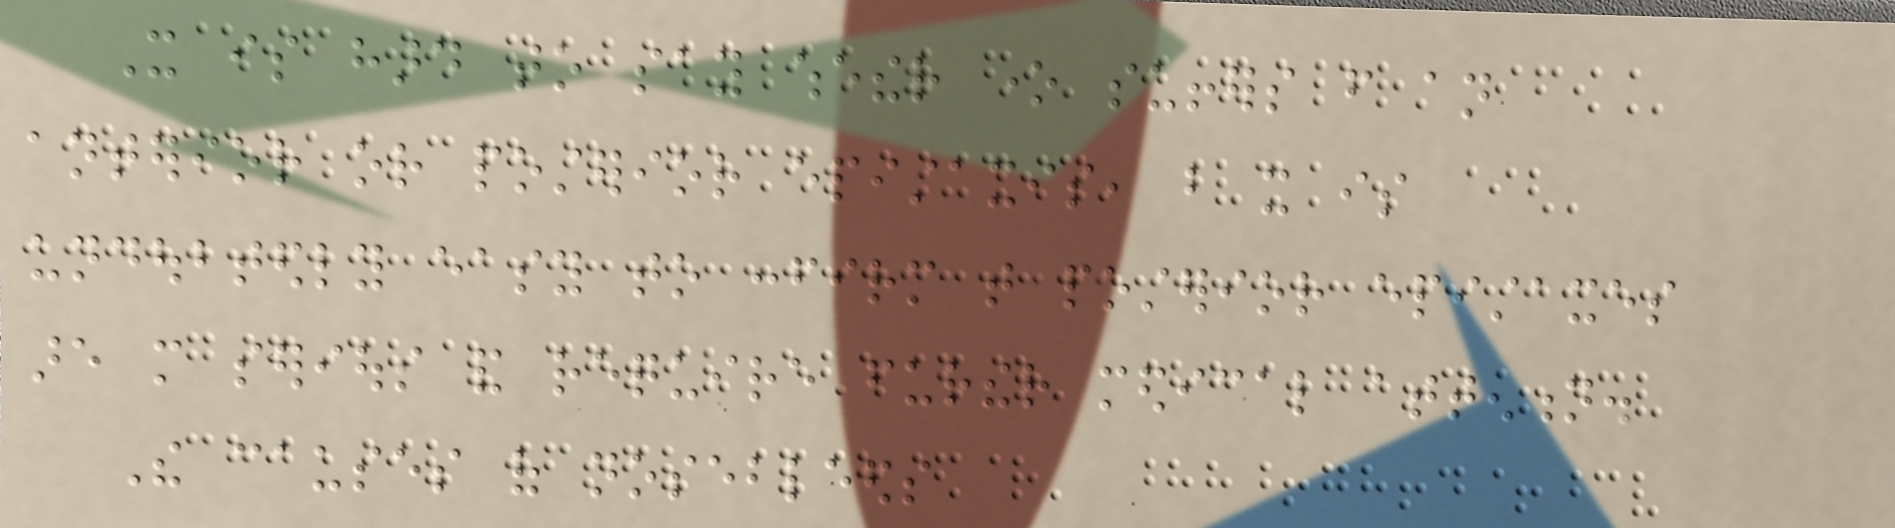It is hard to say whether one suffers from an
anterior or posterior epistaxis, but it is
undoubtedly easy to confirm that posterior epistaxes
are more serious and require further medical attention.
The causes of nosebleeds
